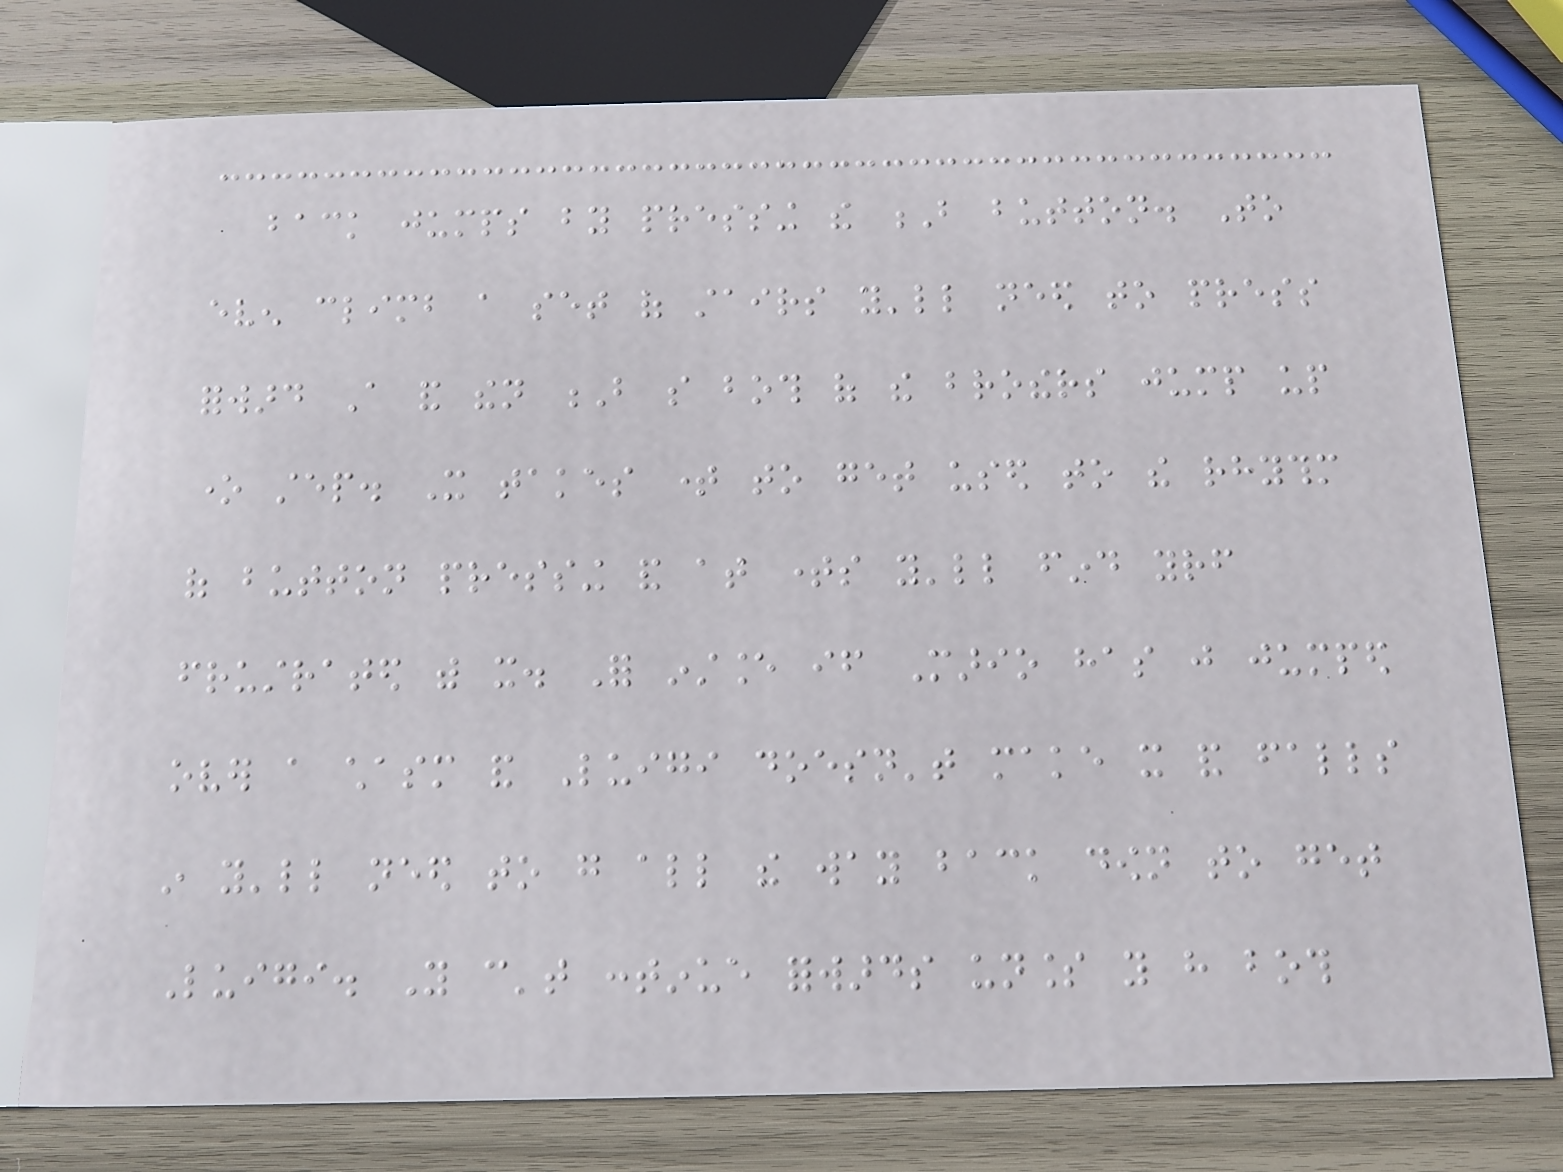back jumps by pressing the B button. To
even climb a set of stairs you'll need to press
forward A and then B so both of the brothers jump up
one step. It takes time to get used to the rhythm
of button pressing and at times you'll find yourself
frustrated with it. For instance if Mario has just jumped
over a chasm and Luigi doesn't make it and falls
in you'll need to go all the way back down to get
Luigi. You can't continue forwards unless you have both
